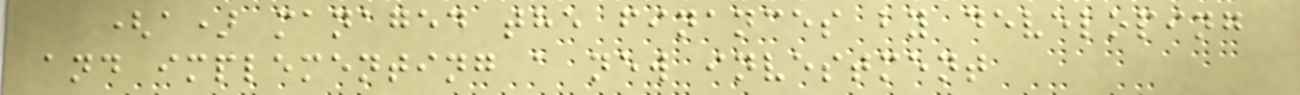(a) managed the finances by developing
and implementing a new investment
